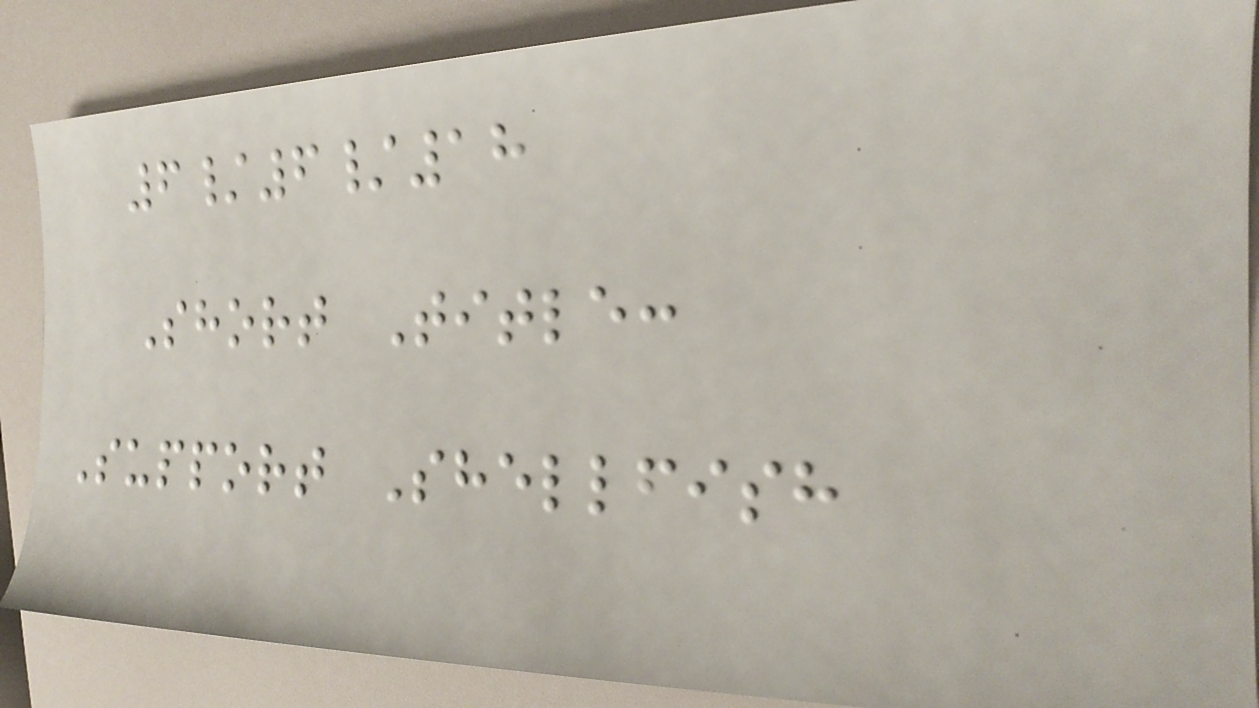6/6/18
Short Title:
Support Shellfish
